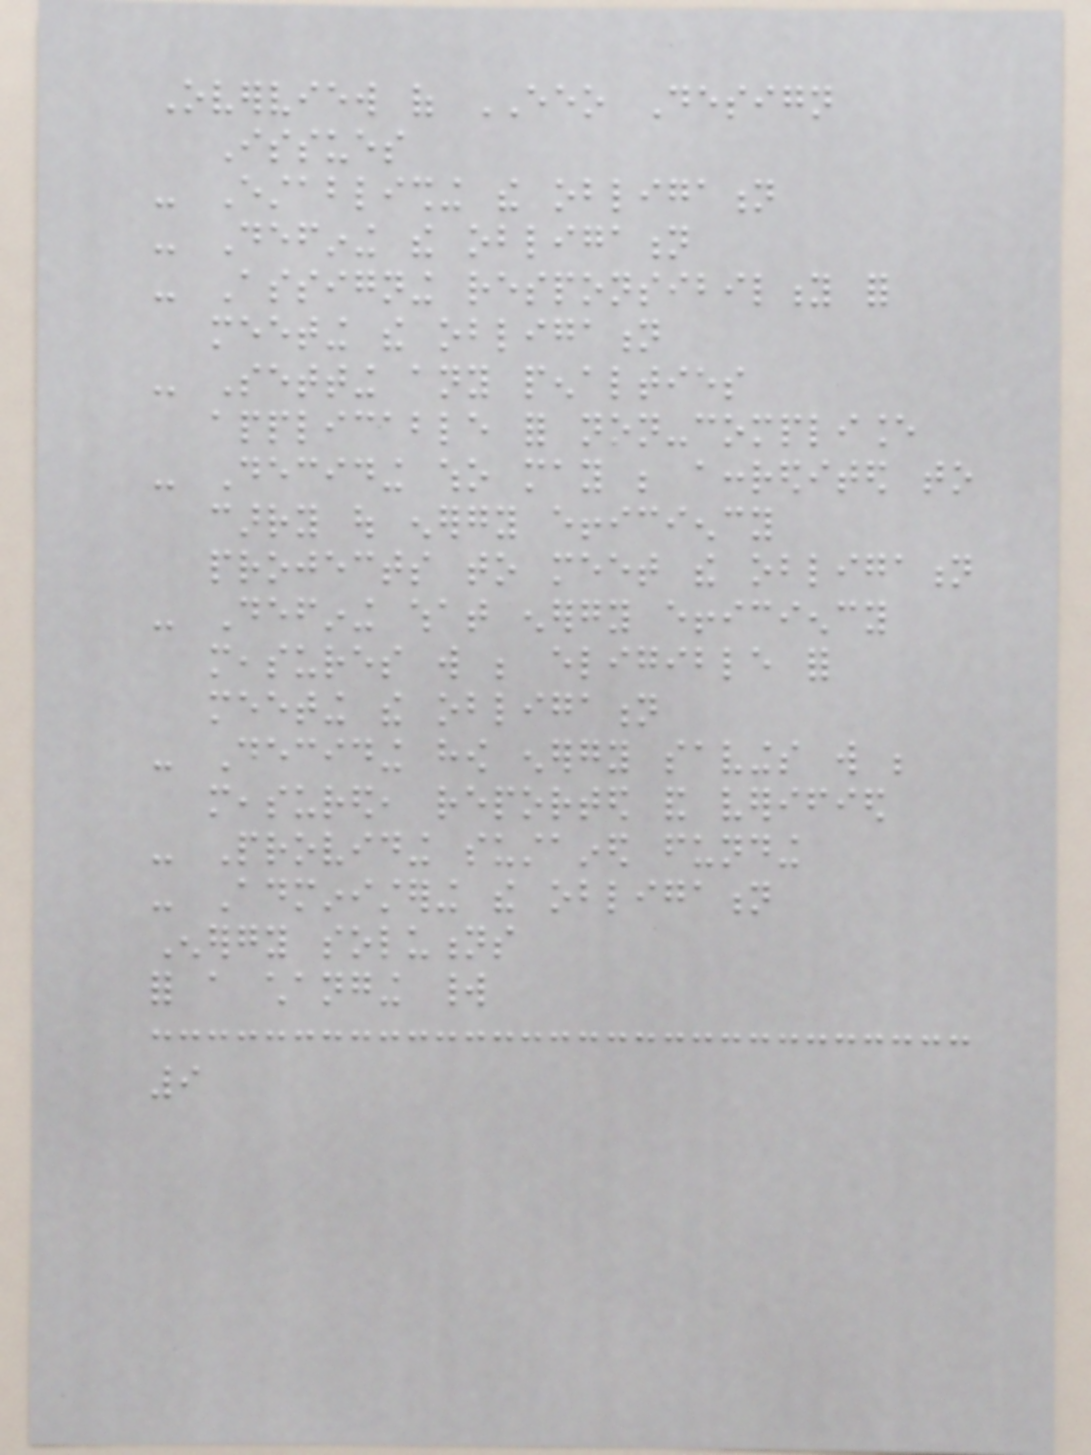Overview of EEO Design
Issues
- Establishing the obligation
- Defining the obligation
- Assigning responsibility for
meeting the obligation
- Setting any penalties
applicable for non-compliance
- Deciding who may be accredited to
carry out energy efficiency
projects to meet the obligation
- Defining what energy efficiency
measures will be eligible for
meeting the obligation
- Deciding how energy savings will be
measured, reported and verified
- Providing sustained funding
- Administering the obligation
Energy solutions
for a changing world
9
